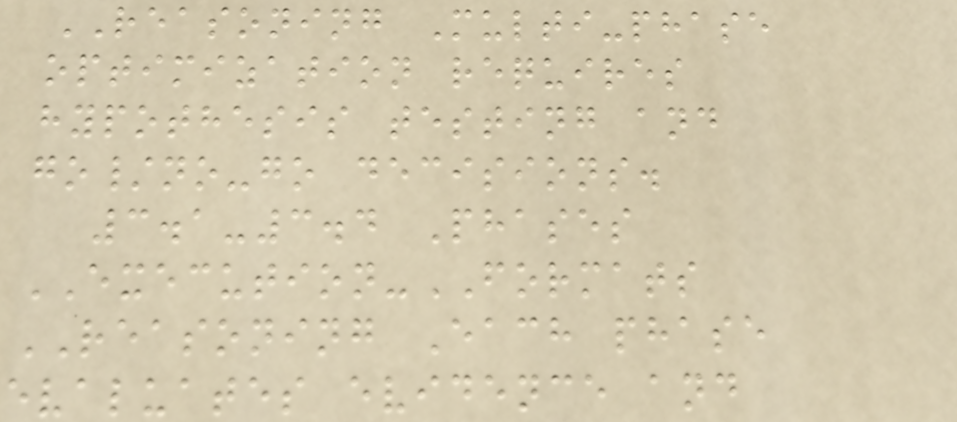REASONING Multi-phase
optimization requires
hypothesis testing and
go/no-go decisions.
3.1-3.4 Phases
EXECUTION-FORMATS
REASONING Each phase
evaluates evidence and
